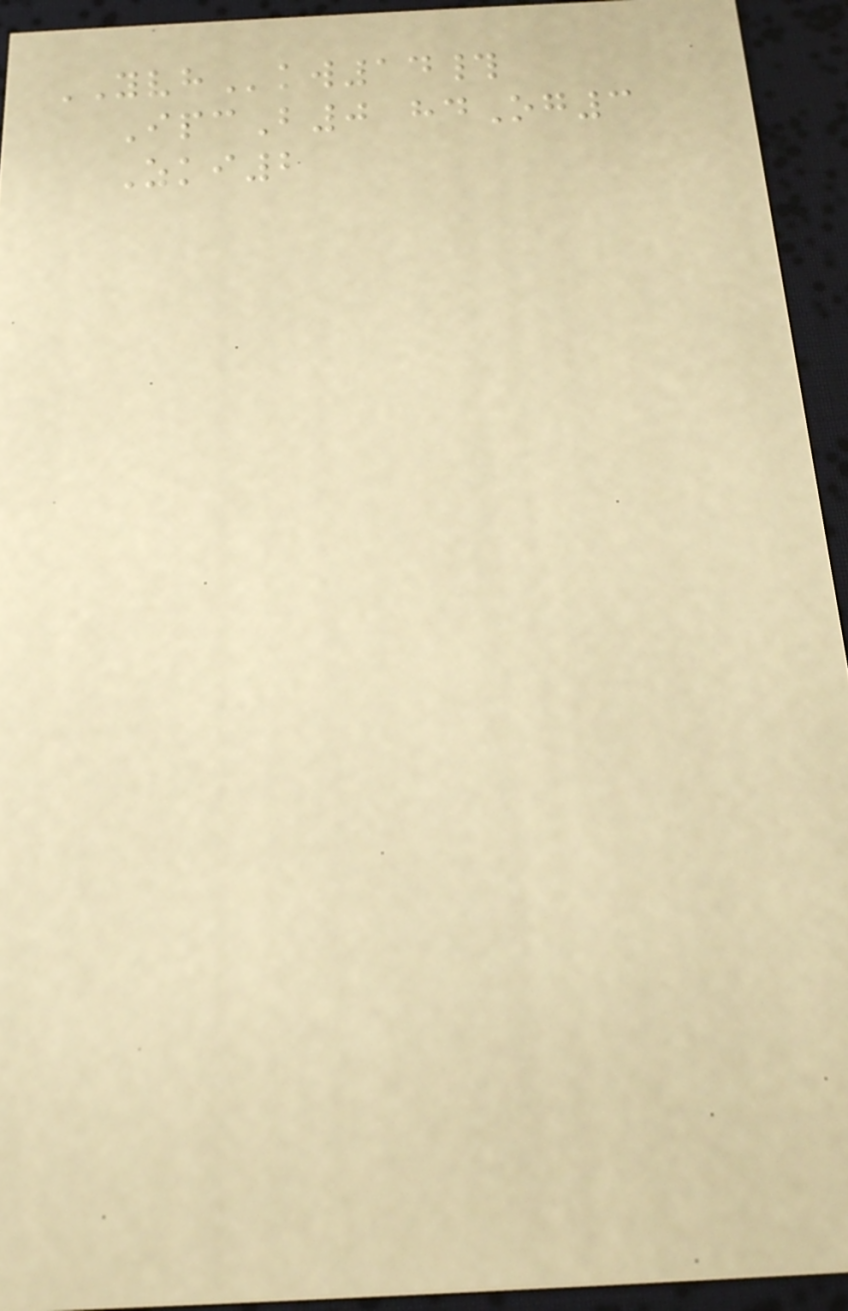YVHkw14#
IpcB0 hdOg3
Zki2
